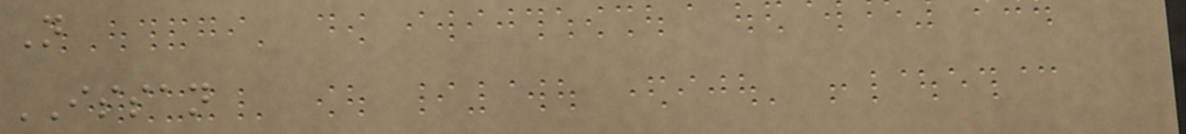N
ISSAN
